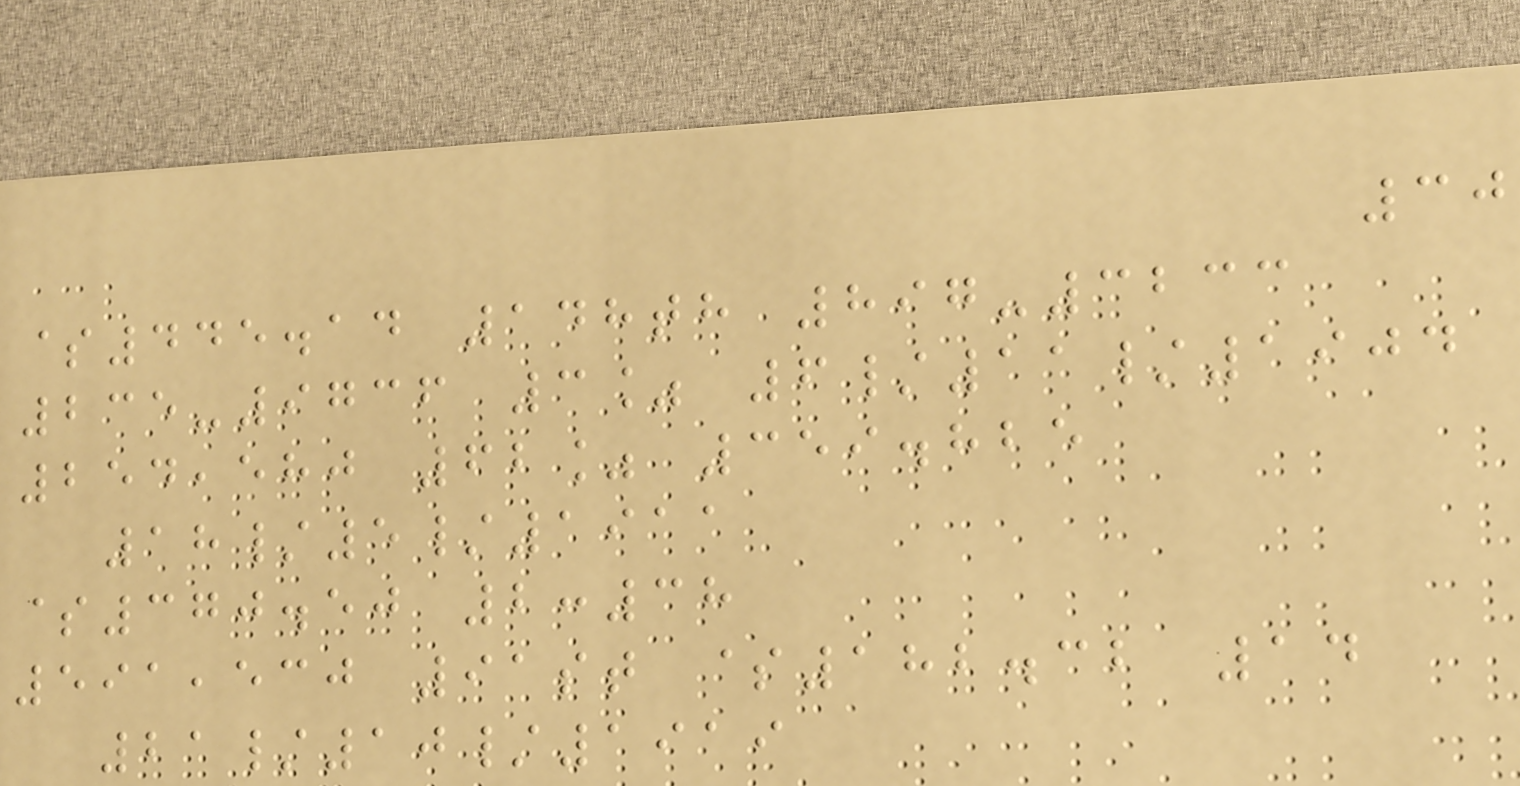30
$445.14 148th 897-3233
235-9736 3% 6/11/1904
254,580 62% 359.825
18/5/1911
$370.50 2:38
591,530 91st $182.32 14
21/10/1919
